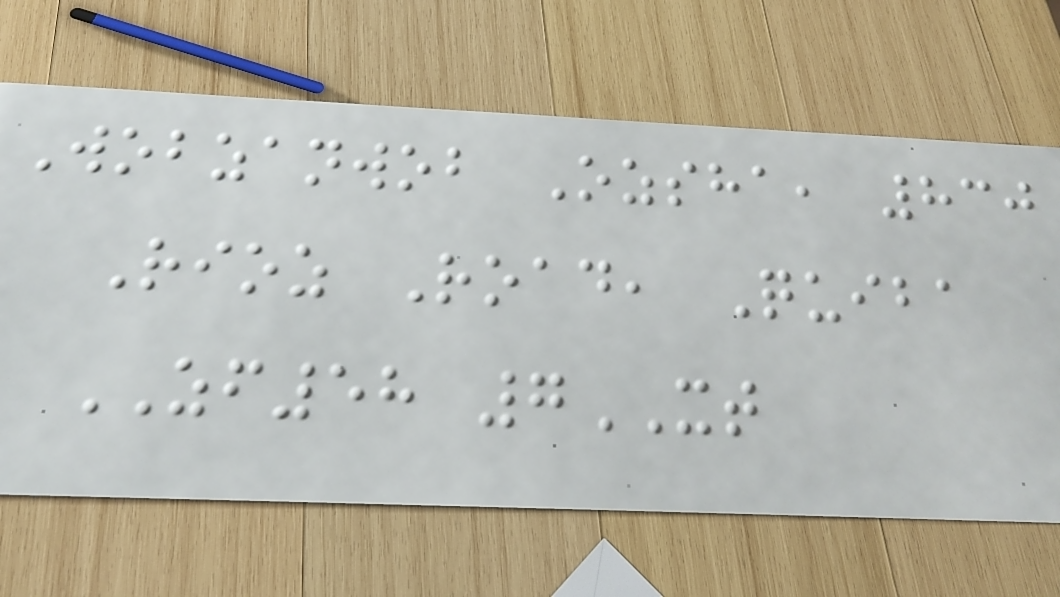Wobzanwob Ozsha, 830
Rioz Road, Quiba
ZF58 7XT
